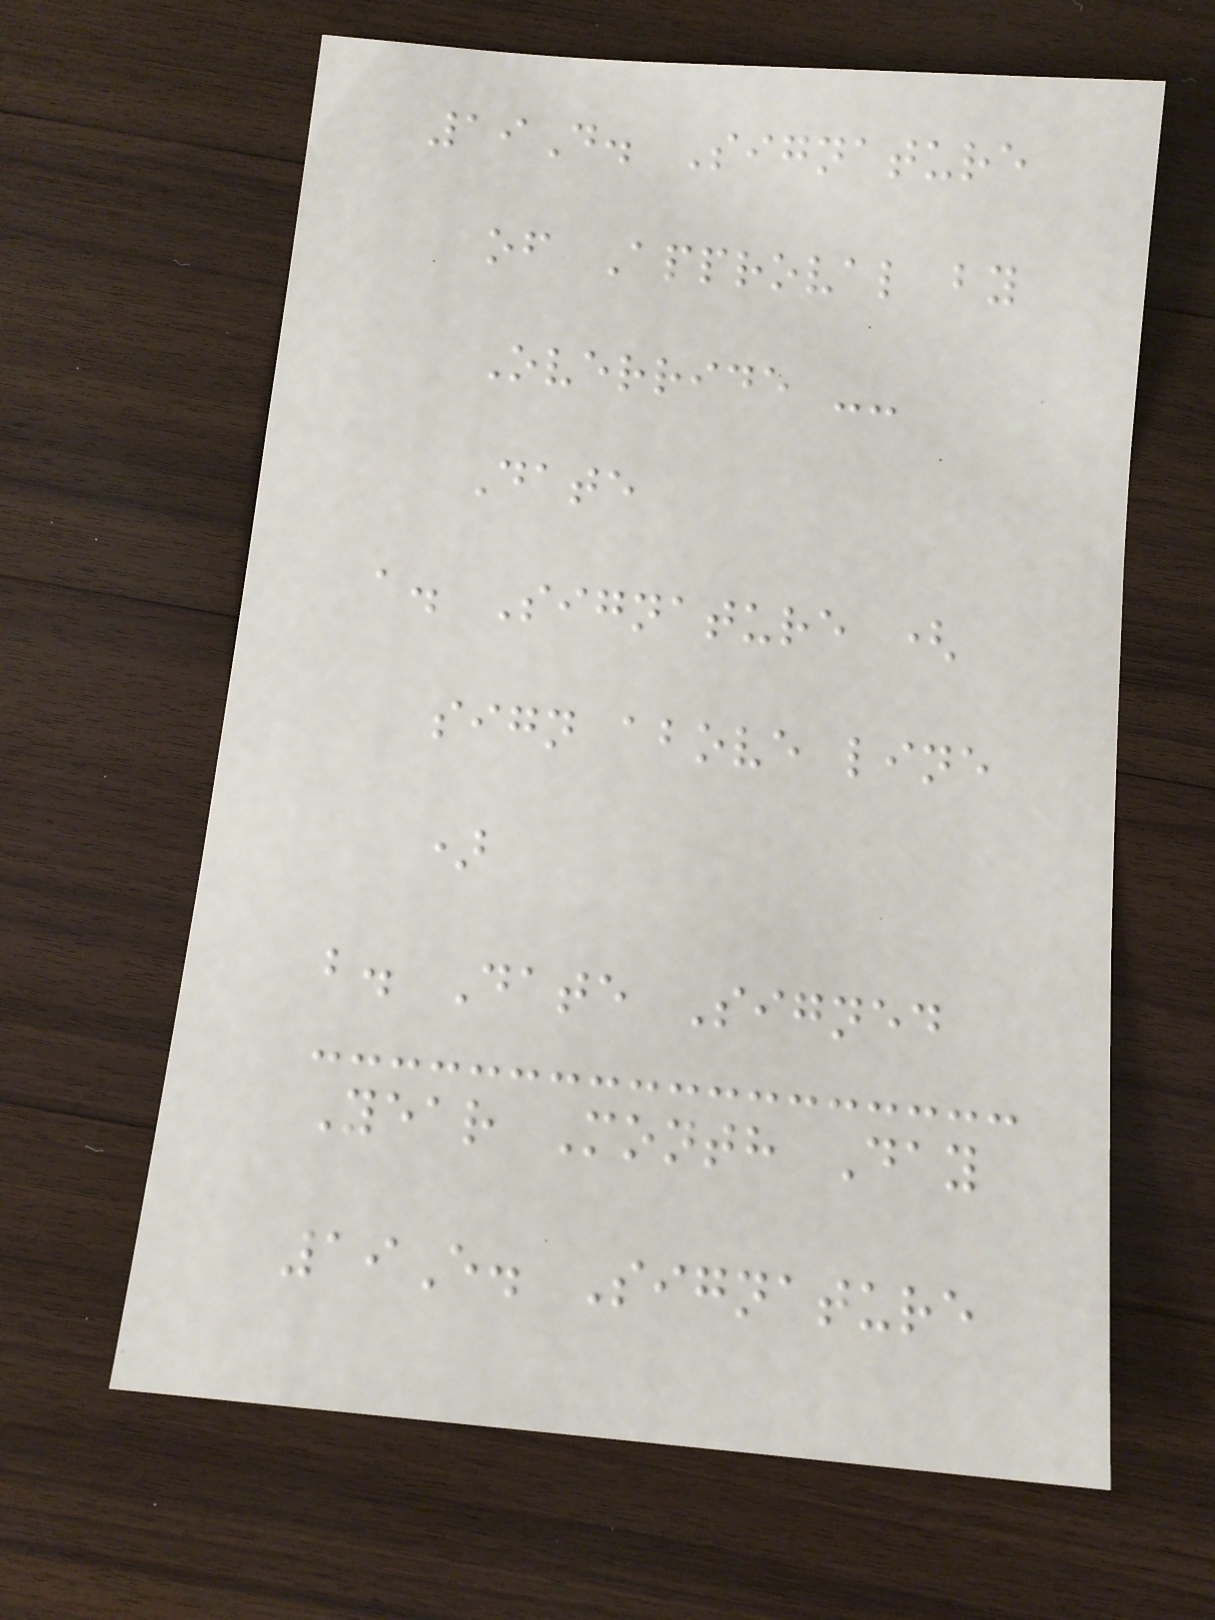19D. Signature
of Approval by
Override --
Date
a. Signature (
sign above line
)
b. Date Signed
Year Month Day
19E. Signature
